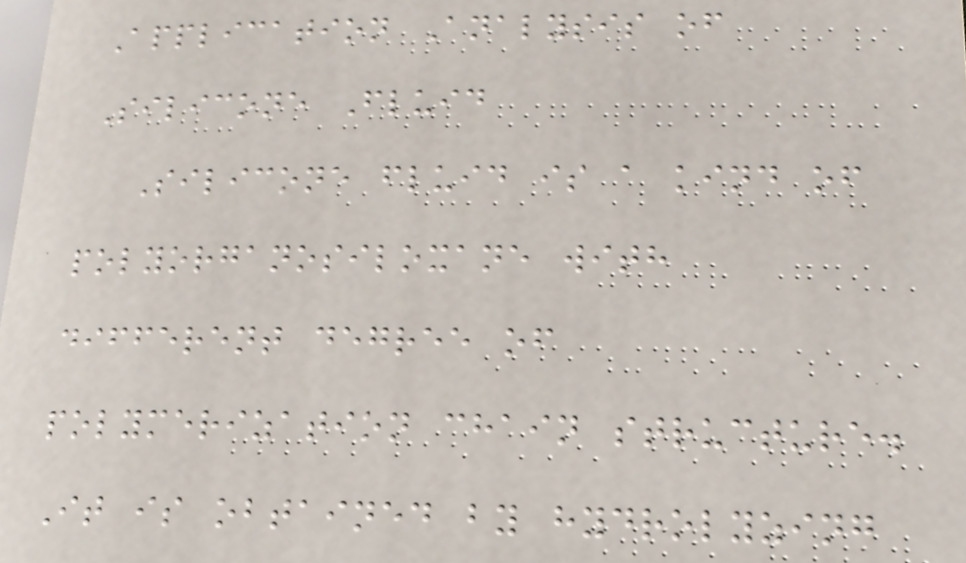Application Analysis of
Silicone Fluid
Silicone fluid is a kind of
polyorganosiloxane with
different degree of
polymerization chain structure.
It is obtained by hydrolyzing
